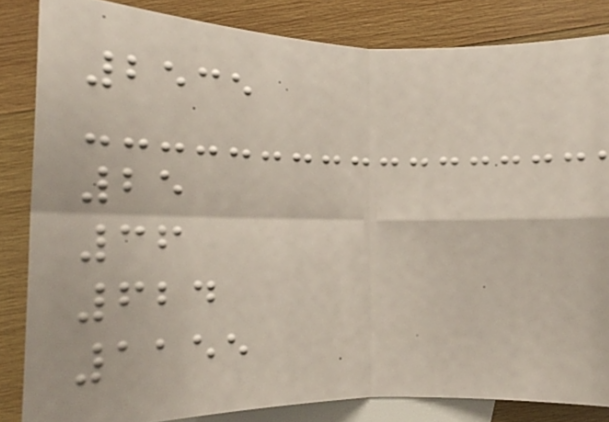2535
25
36
624
1155
